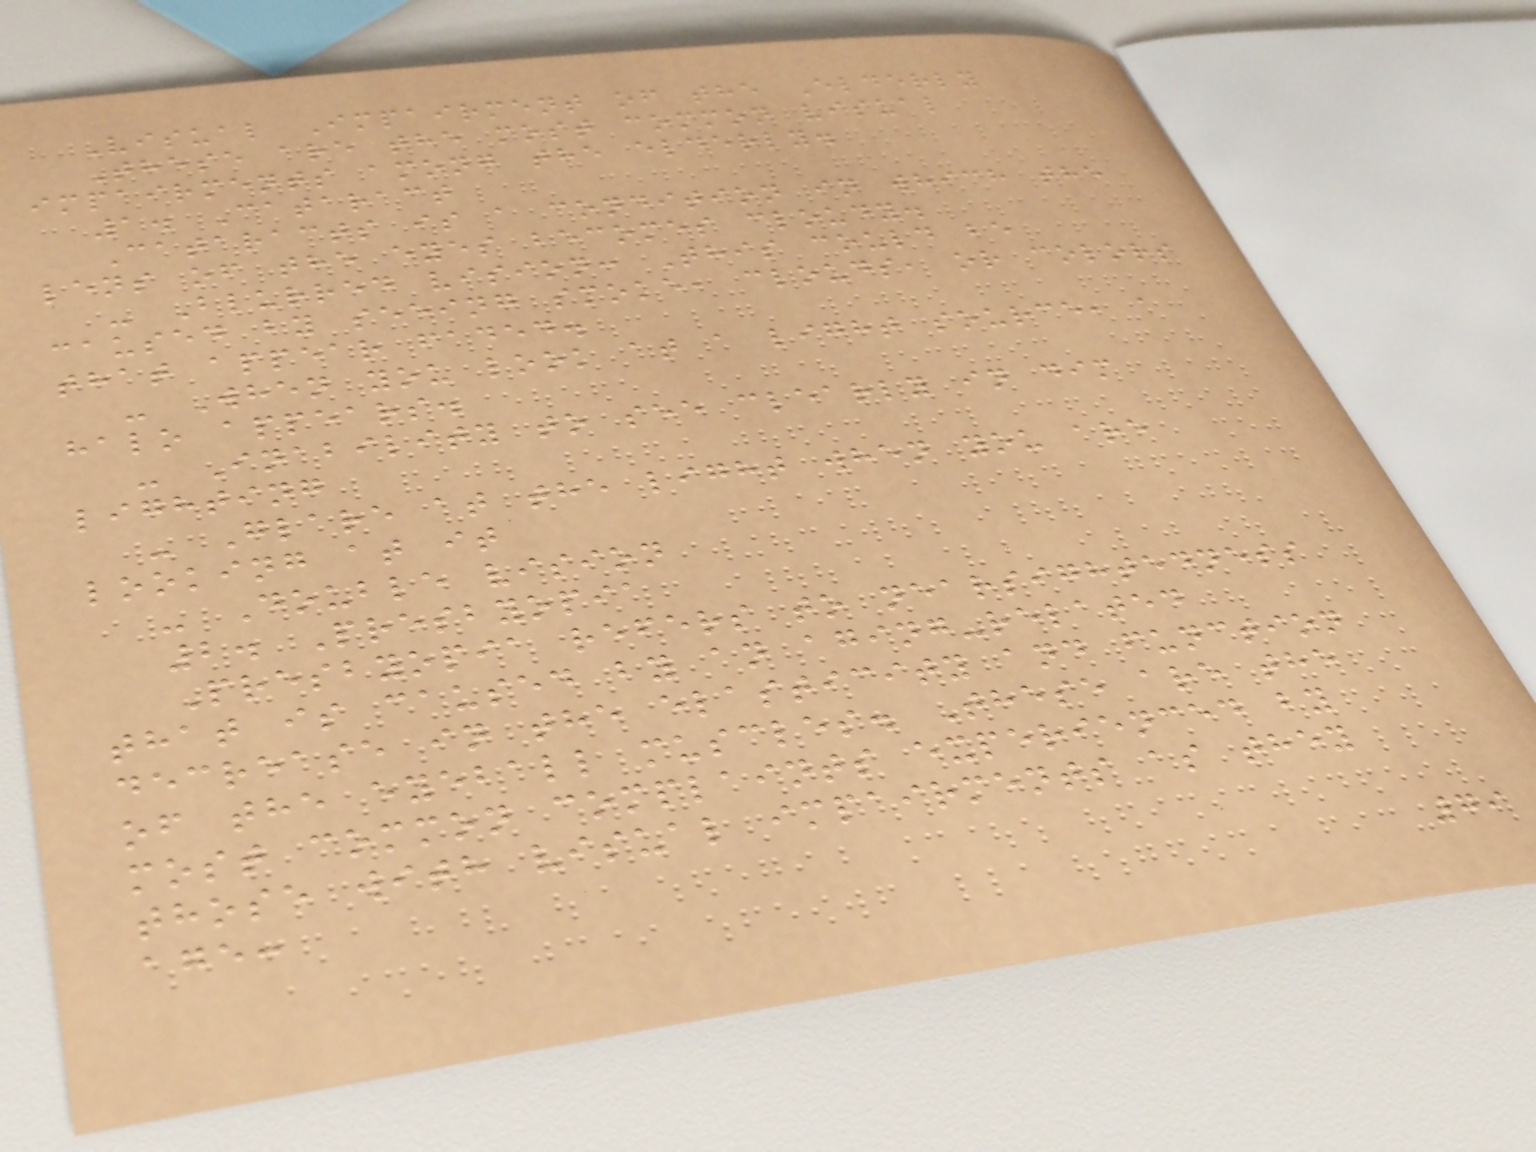Visual Impairment of the Elderly
These are the most common visual
impairments among the elderly.
1. Cataract
Cataracts is a condition in which the
lens of the eyes becomes cloudy.
- Blurred vision: This could be
caused by seeing smoke, clouds, or colors
that appear faded.
- When you look at a light source, a
halo appears.
- Inability to see clearly in dim
lighting
- Glare at the light when you are
looking at it
- Double vision
2. Presbyopia
Presbyopia refers to nearsightedness
that is caused by an aging-related
decrease in the elasticity and function
of the eyeball muscles. These are the
most common complaints experienced by
those with visual impairments as they
age:
79
